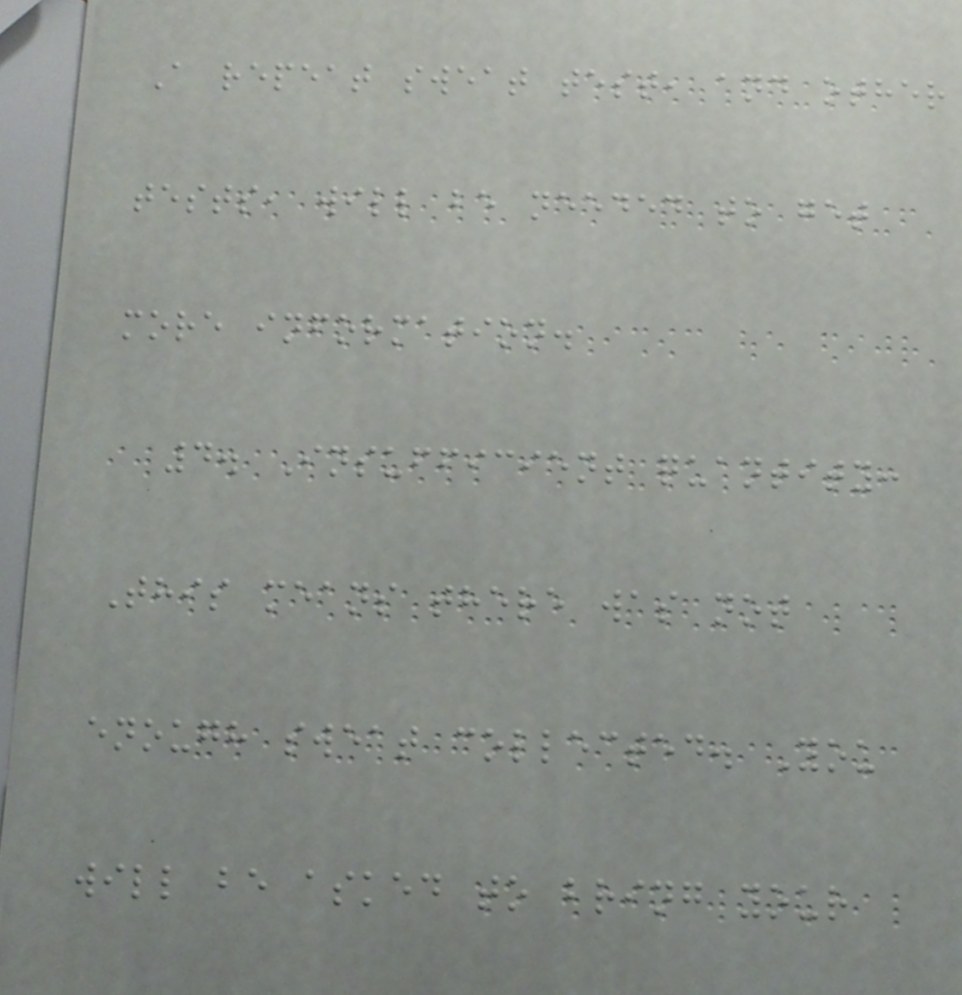A repeat sweat test, and other
tests, will be needed to get
more information.
4. Insufficient quantity:
This means there was not
enough sweat collected. You
will be asked to bring your
